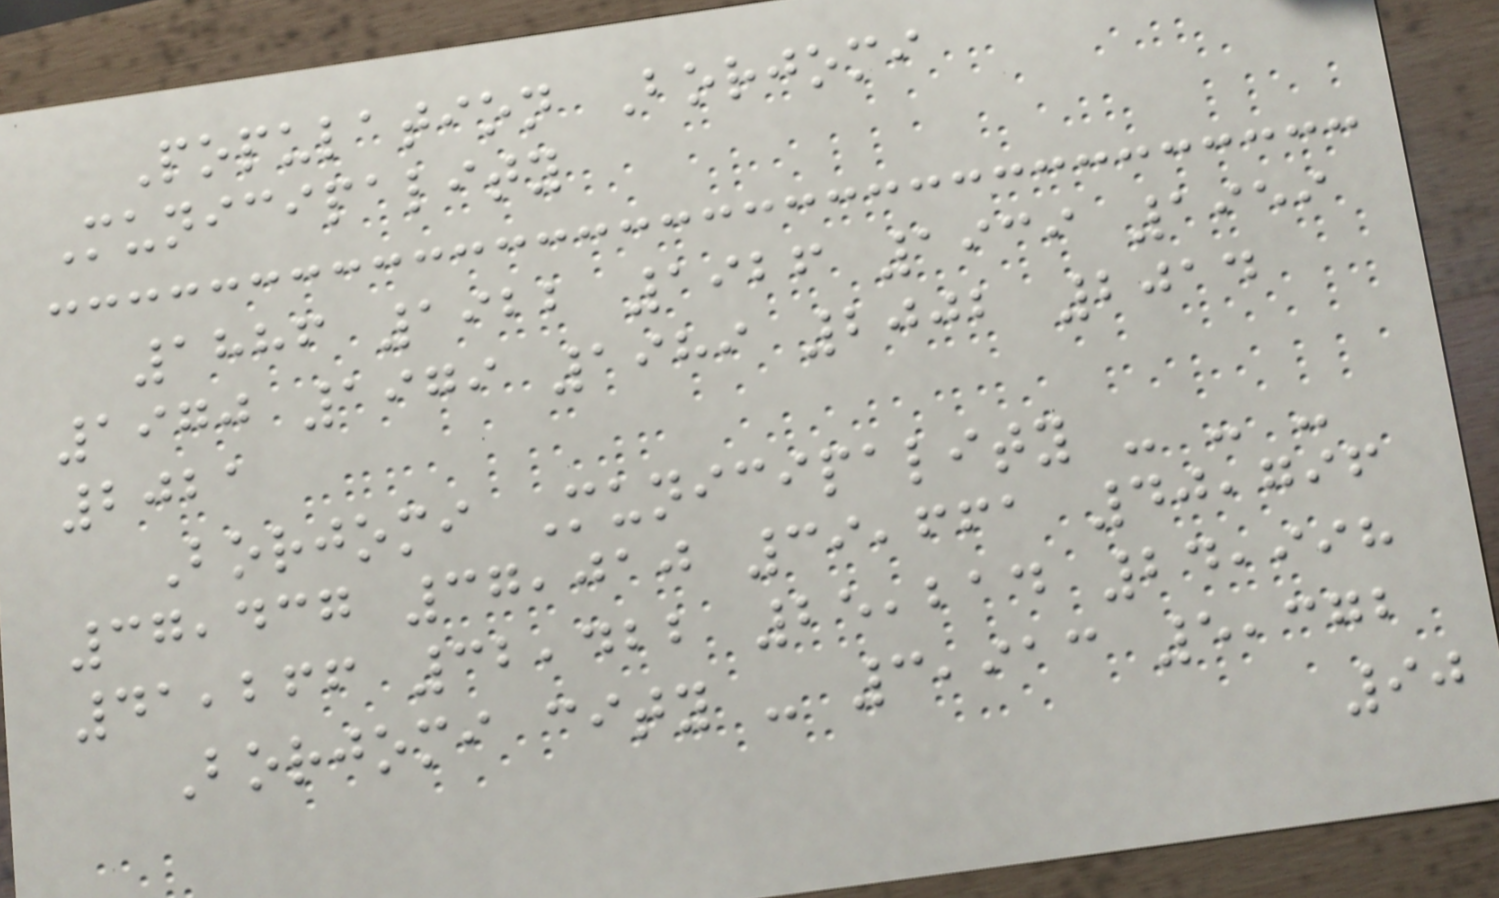Population Borjomi
Municipality
1886 1922 1926 1939 1959
1970 1979 1989 2002 2014
2021
Borjomi Municipality - - -
37,437 37,010 39,661 40,796
41,266 32,422 25,214 24,998
Borjomi city - 3,913 5,372
90
